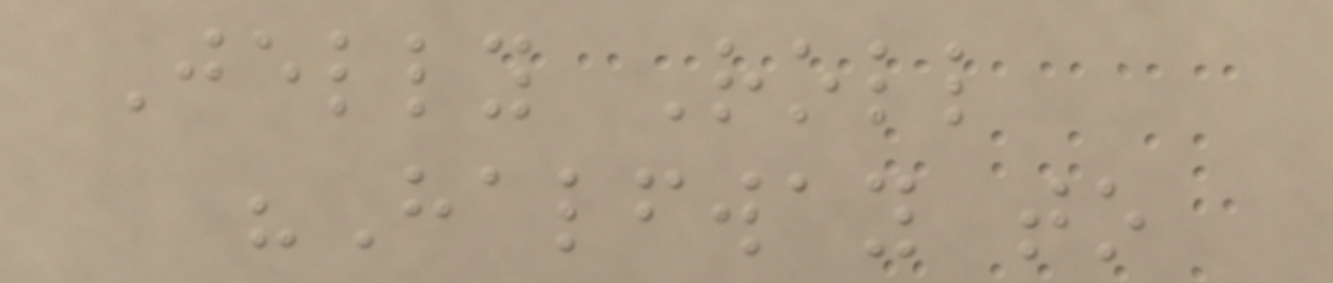Jelly Roll
"Halfway to
